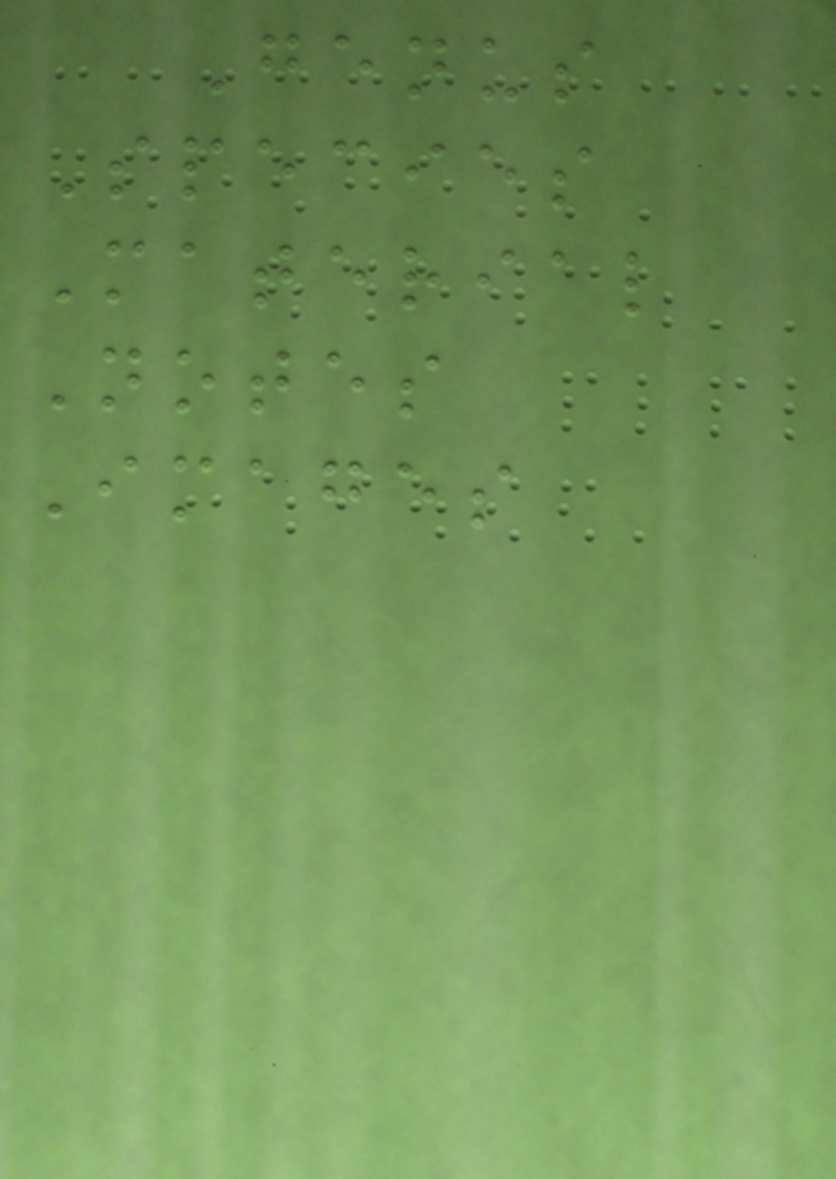Genus
Species
Material
Notes
Images
